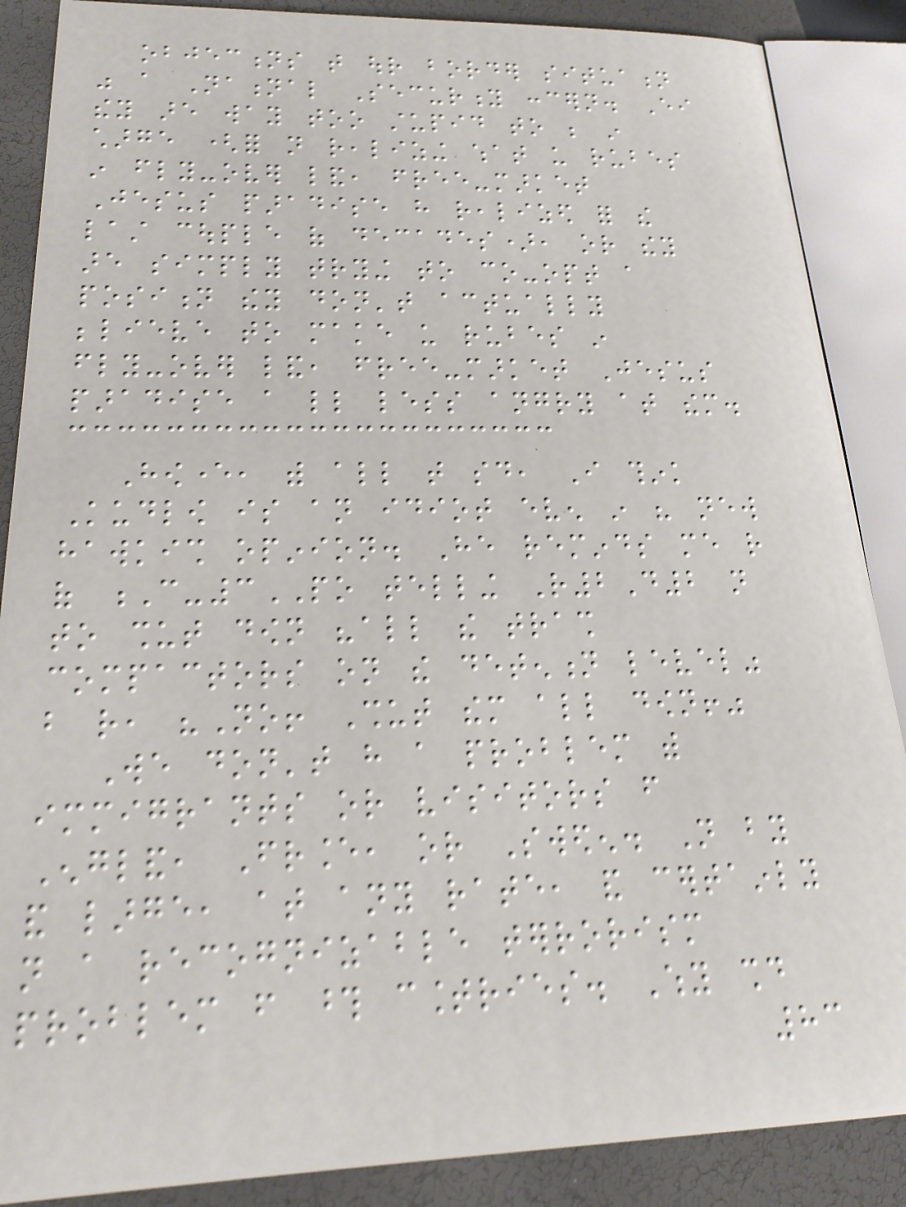objections that our border situation
was a National Security concern. Either
they are way too stupid to be in
charge (for not realizing what us rubes
in fly-over land, free-market
Jesus paradise have realized for the
last couple of decades), or they
are simply trying to co-opt a
position they don't actually
believe to make us rubes in
fly-over land, free-market Jesus
paradise a little less angry at them.
However, with all that said, I think
Kudlow is an idiot even in his new
hawkish opinion. He reminds me rather
of C-3PO telling R2D2 not
to shut down "all the trash
compactors on the detention level"
but rather, "No! Shut them all down!"
We don't have a problem with
immigrants or visitors from
England, France, or Sweden. Not by
and large, at any rate, and certainly
not a recognizable terrorism
problem from those countries. Why should
83
